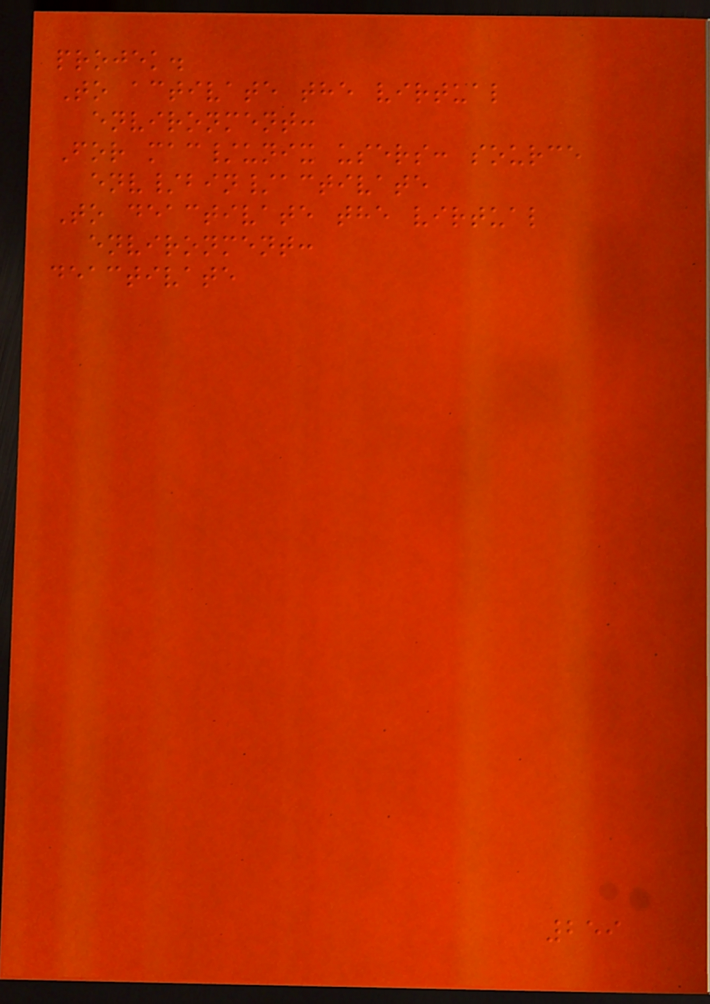projek.
To activate the virtual
environment:
For mac/unix users: source
env/bin/activate
To deactivate the virtual
environment:
deactivate
259
